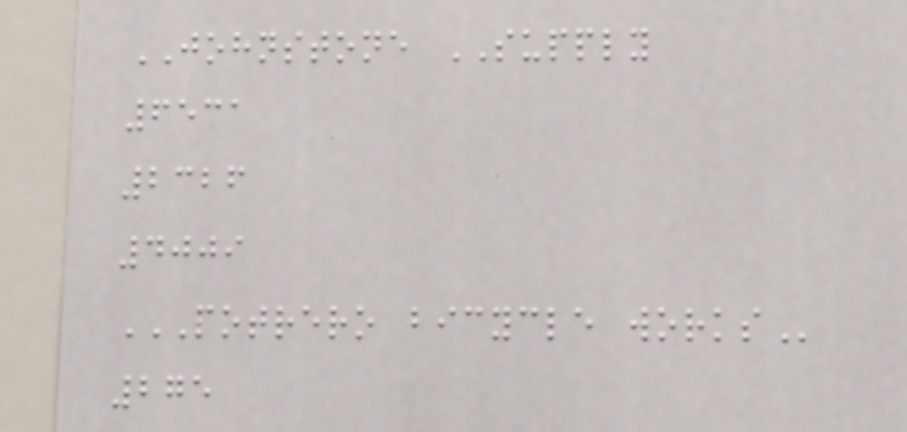JOHNSTONE SUPPLY
6531
2326
4009
POTRERO BICYCLE WORKS
275
